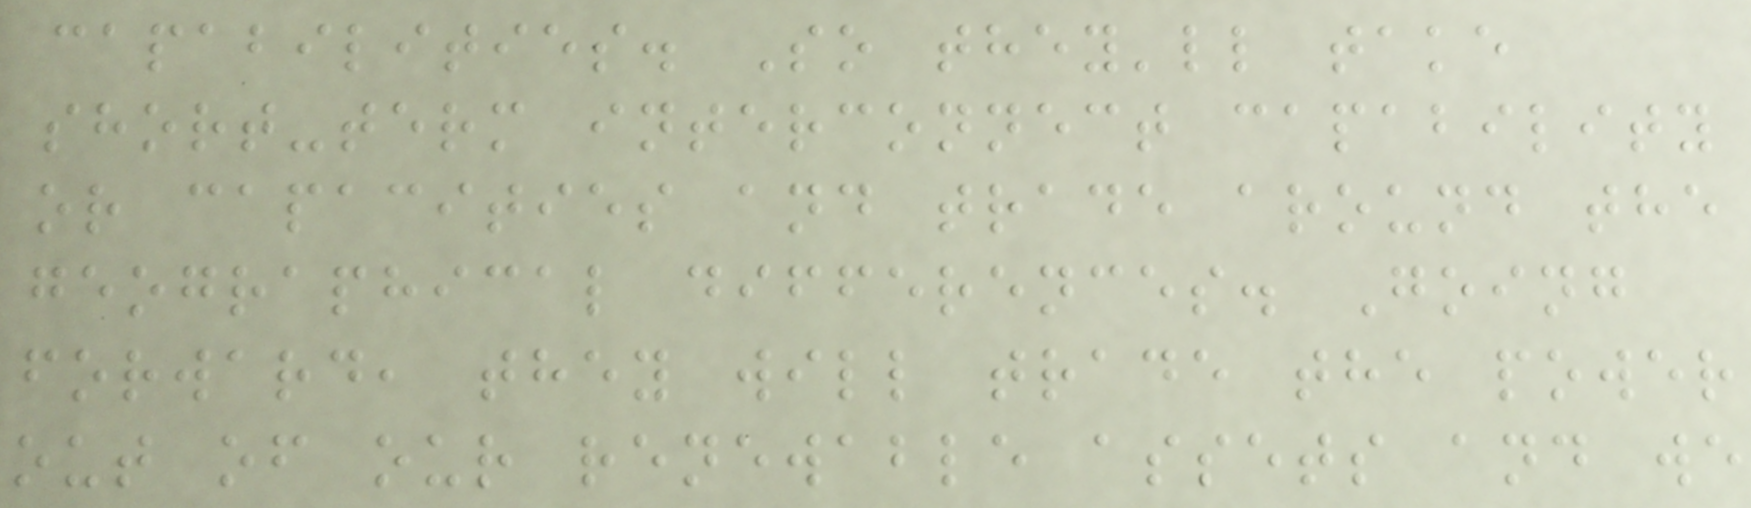capabilities. So they'll take
short-term interconnect capability
or capacities and trade around the
geographical differences. Going
forward, they will trade the power
out of our renewable assets and we
